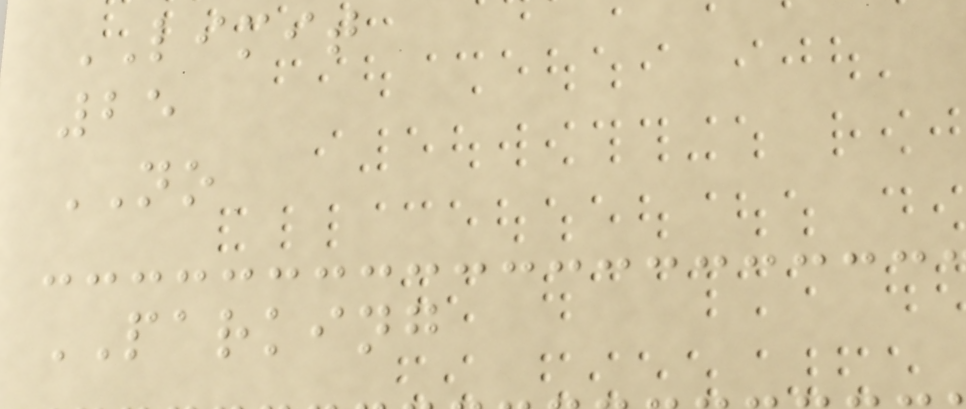LIMIT
25
NO
PARKING
